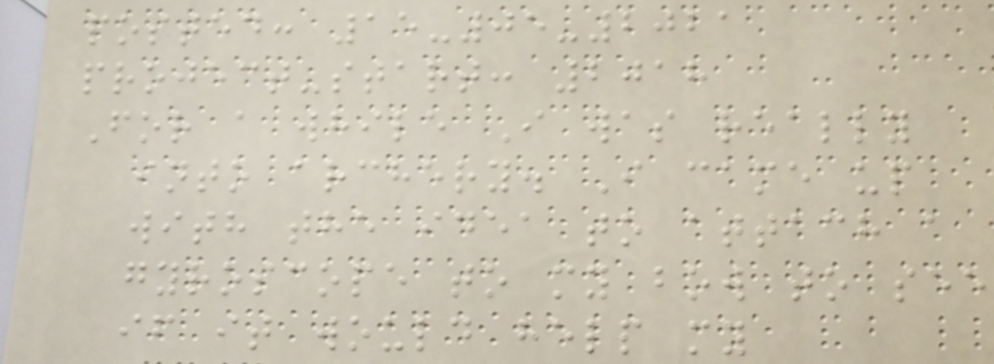posted: 15-05-2021
project-start: 2018
For a while I was really
into archery. I came up
with the idea to attach a
gyroscope to my bow to see
if it would help my
